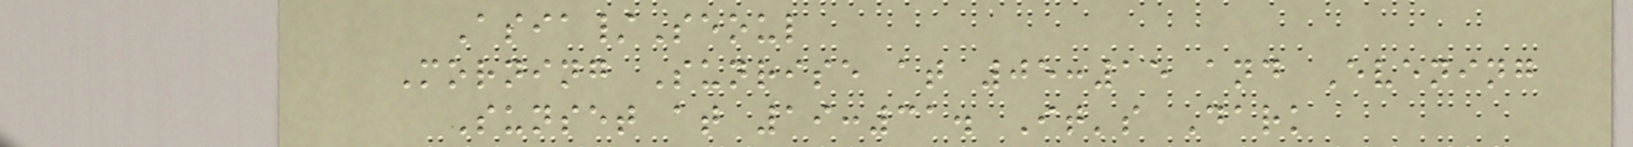Asia/Seoul
Morning Sunrise at 05:15 and Evening
Sunset at 19:31. It's Dark
